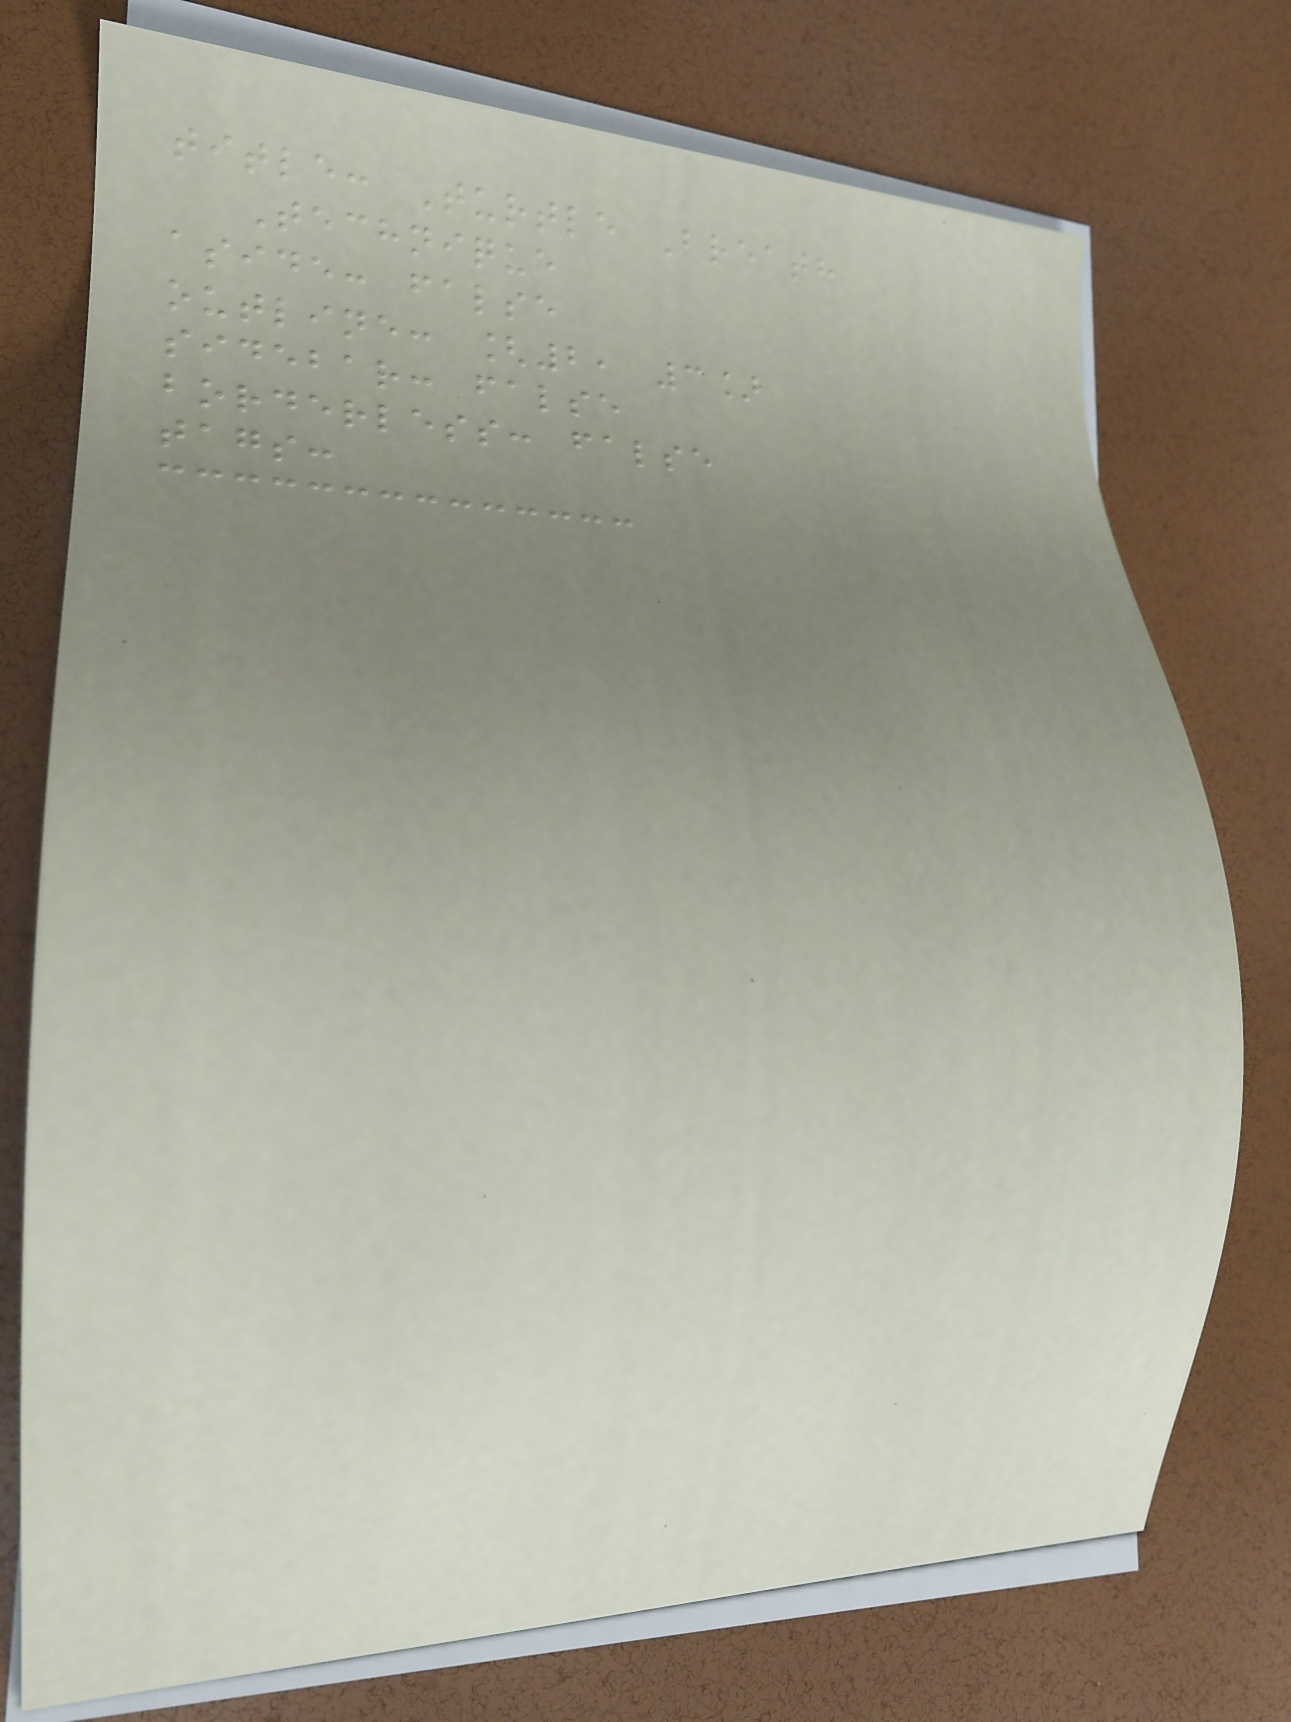title: Turtle Breath
Technique
aside: false
outline: [2, 3]
sidebar: false
borderless: false
tags:
